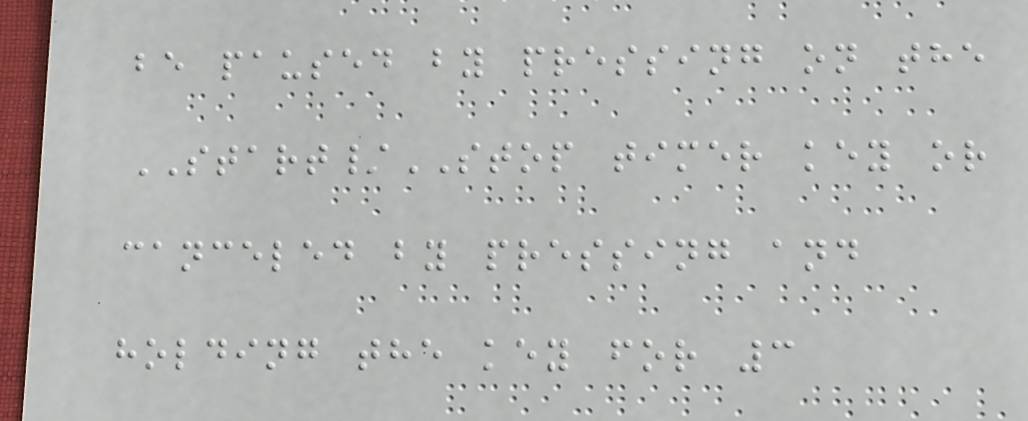be paused by pressing on the
START/STOP timer key or
canceled by pressing and
holding the key for 3
